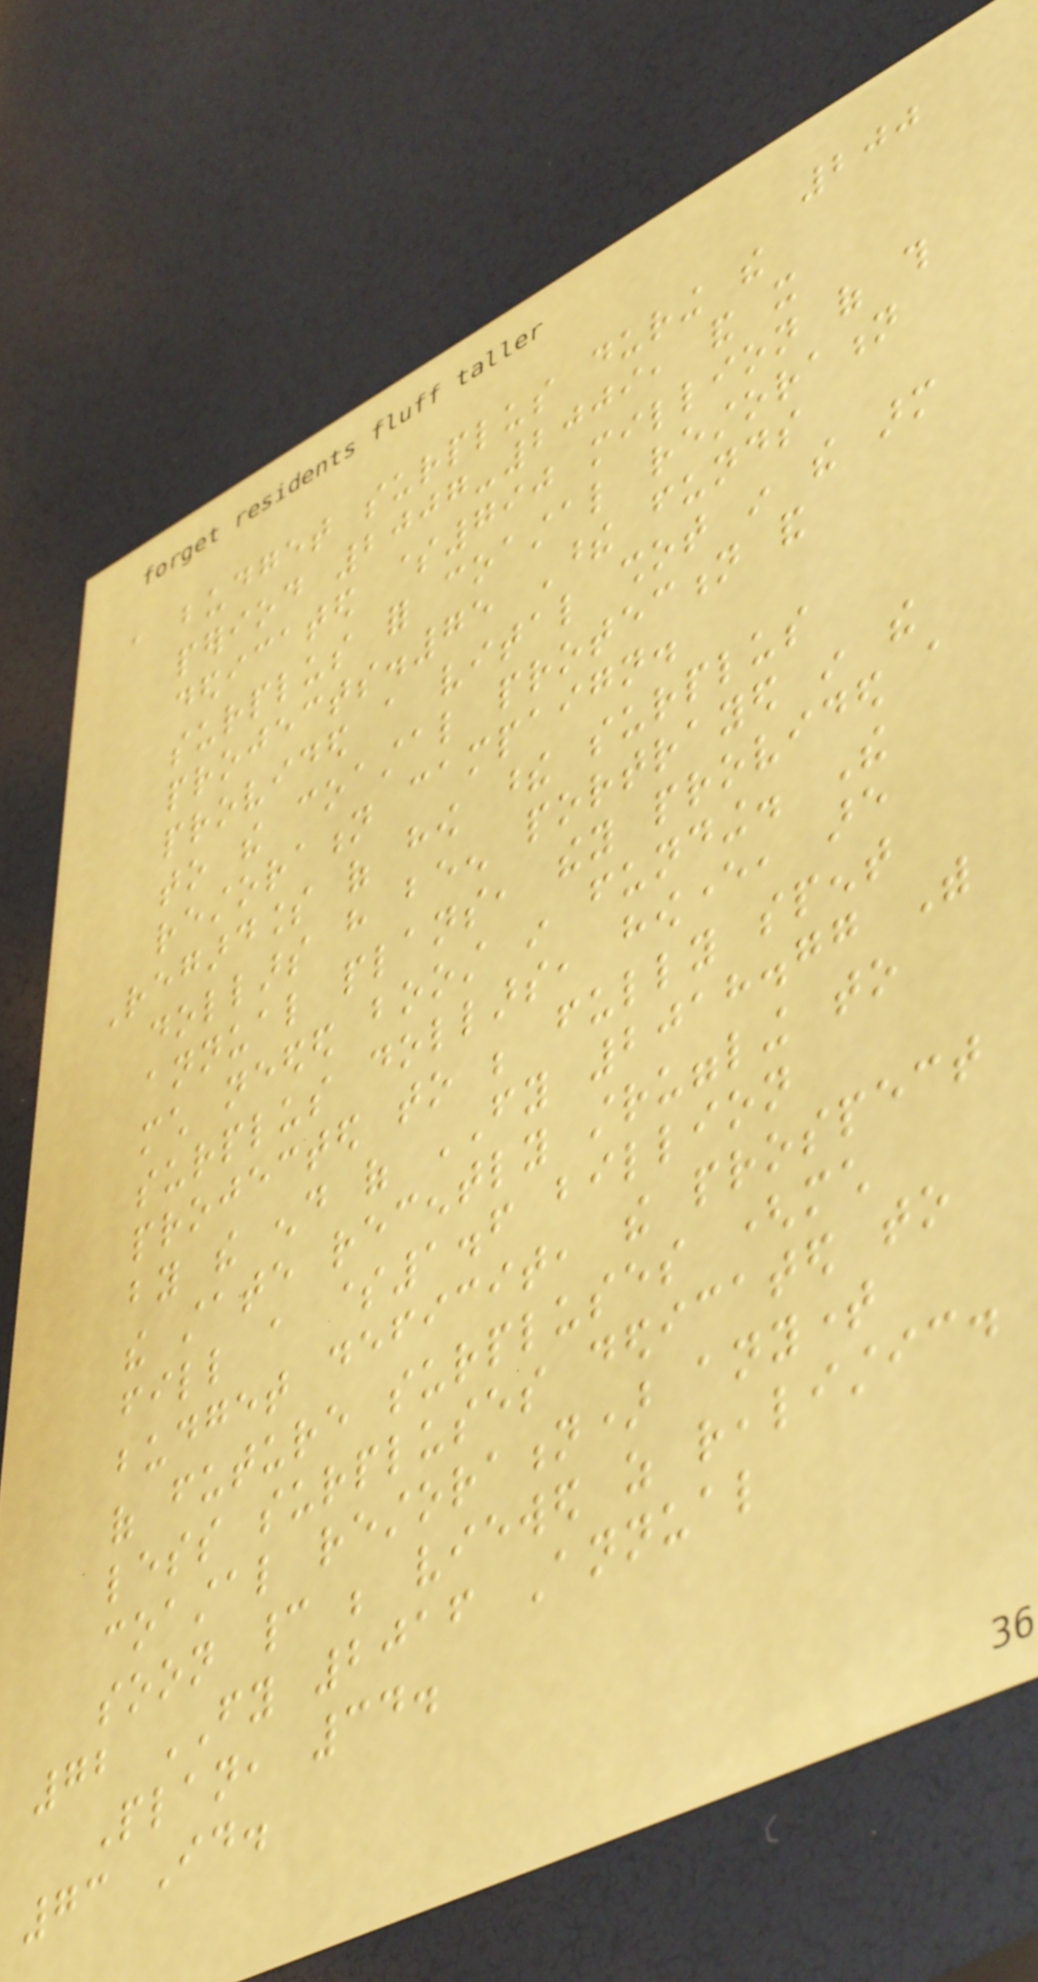200
a budget surplus during the
period 2007-2009, and it
dedicated $790 million of this
surplus for coastal restoration
projects.75 These funds
provided a vital shot in the arm
to the coastal protection and
restoration campaign.
Regardless of how these surplus
dollars have been portrayed in the
annual plans, they provided a
much needed boost in funding. The
surplus dollars, however, are
projected to be fully spent
by the end of FY 2018.77 With
the state recently struggling to
fill a $1.6 billion
budget deficit, the prospect
of future surpluses (much
less surpluses dedicated to
coastal restoration) anytime
soon cannot be viewed as realistic.
72 FY 2016 Annual
Plan, 34.
73 Id.
